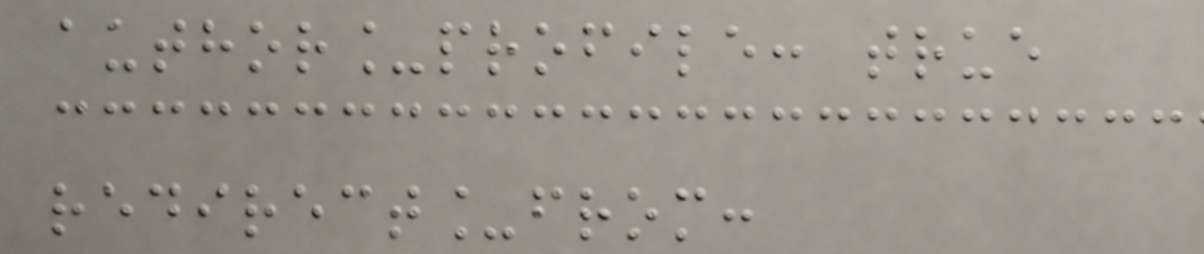author_profile: true
redirect_from:
